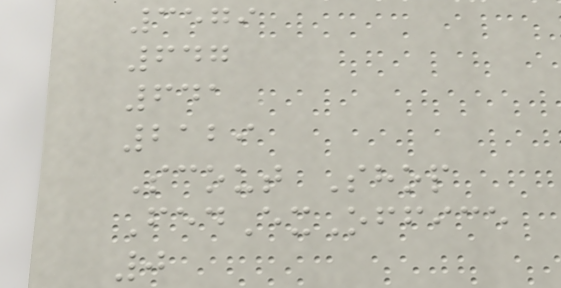3579
647
641
2129
Scout Shop
FedExOffice
0
